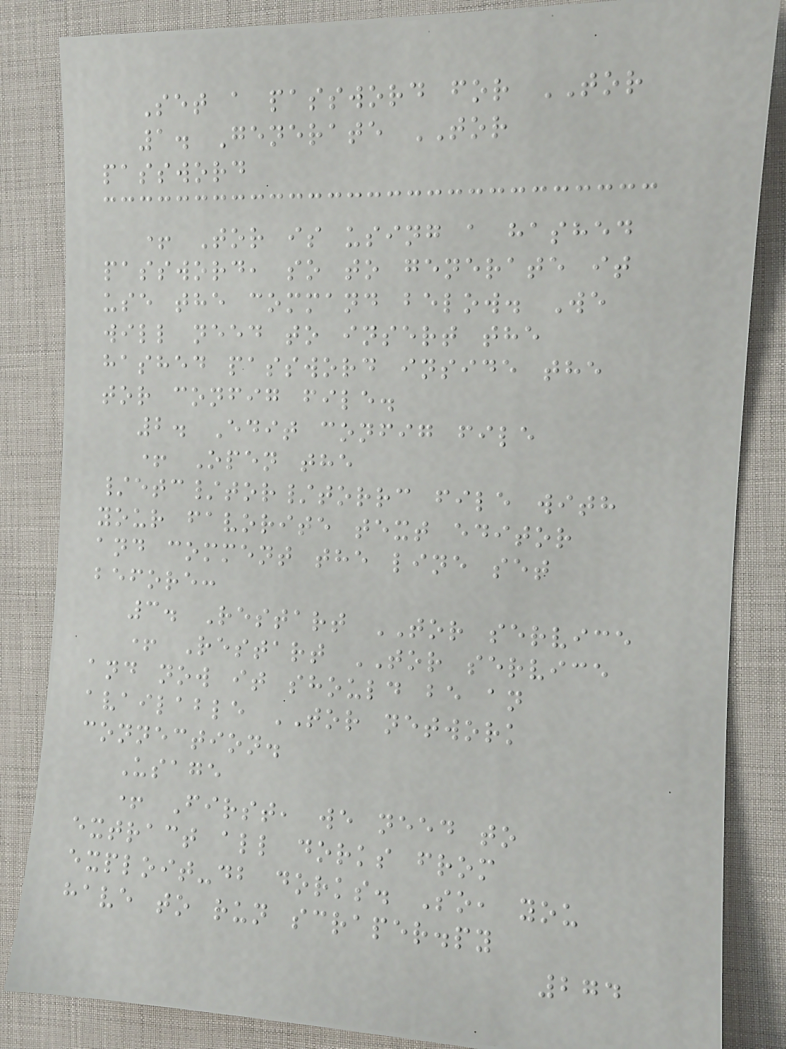Set a password for TOR
1. Generate TOR
password
+ Tor is using a hashed
password, so to generate it
use the command below. We
will need to insert the
hashed password inside the
tor config file.
2. Edit config file
+ Open the
/etc/tor/torrc file with
your favorite text editor
and comment the line set
before:
3. Restart TOR service
+ Restart TOR service
and now it should be an
available TOR network
connection.
Usage
+ First, we need to
extract all dorks from
exploit-db dorks. So, you
have to run scraper.py
274
